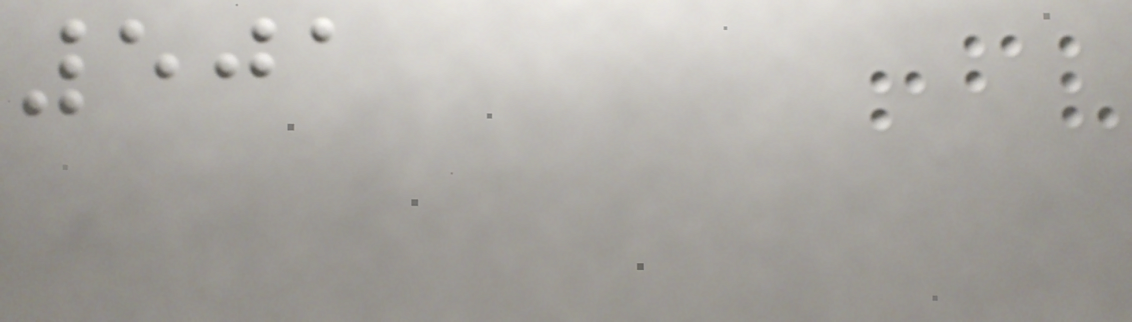501
